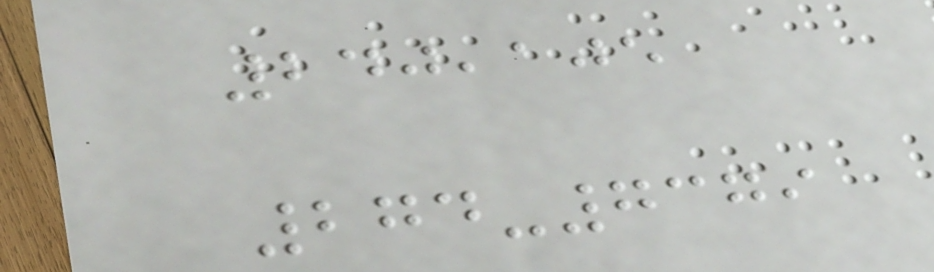240,105
274-7379
